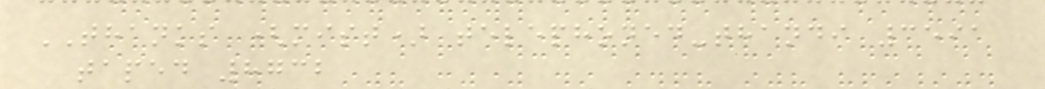THANKS (mist) telephoned-thandi 3591
taped 8732
